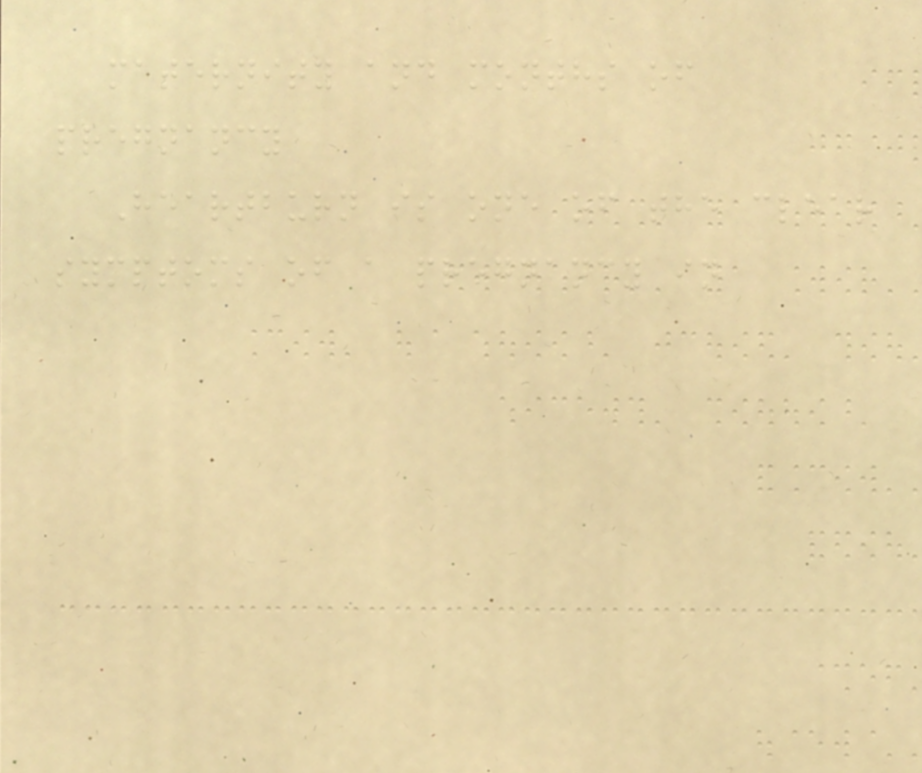maternity and months of
pregnancy
Heartburn is one of the clear
symptoms of a pregnancy in
